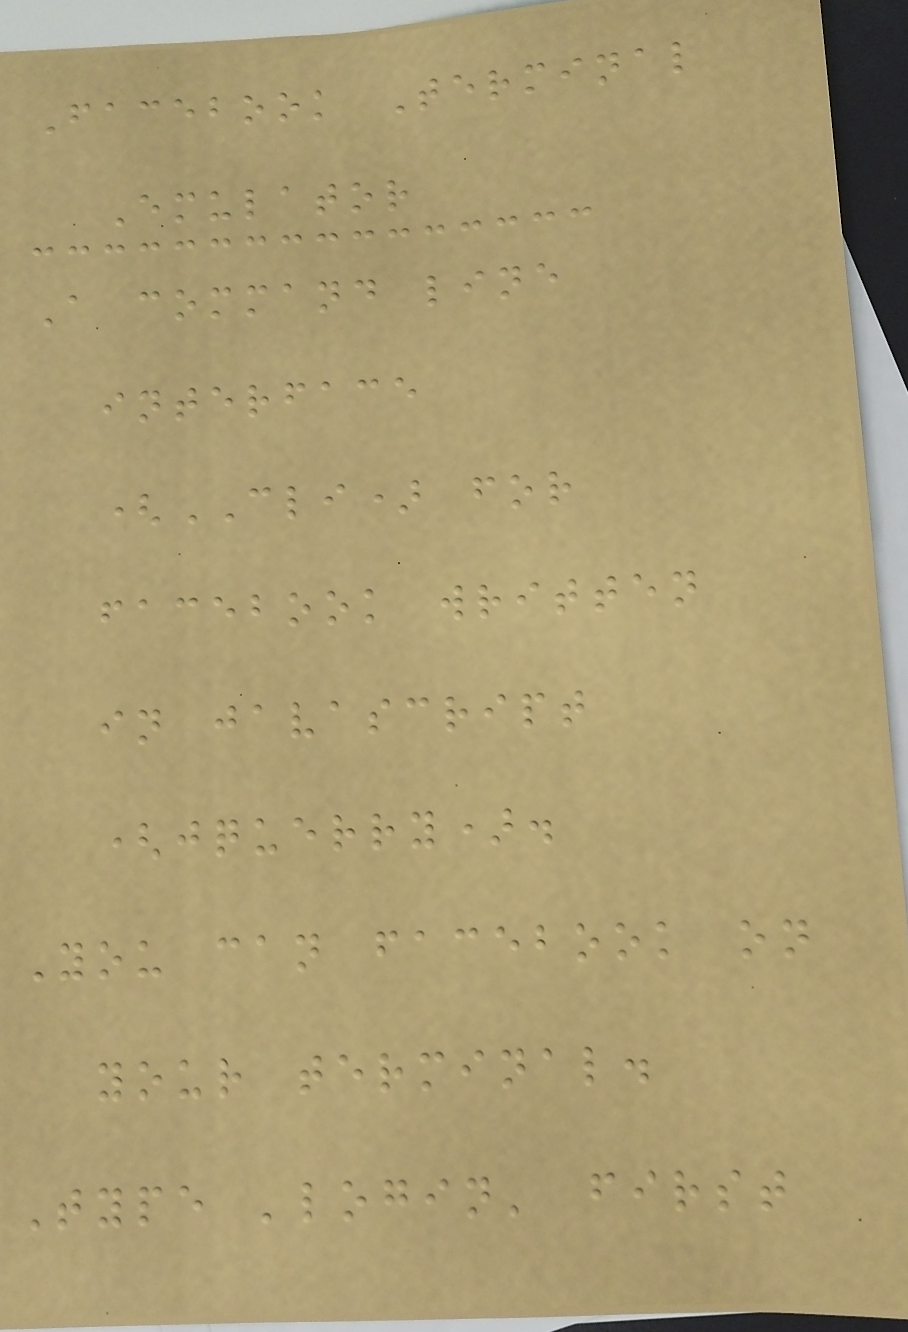Facebook Terminal
Emulator
A command line
interface
(CLI) for
facebook written
in javascript
(jquerry).
You can facebook on
your terminal.
Type 'login' first
